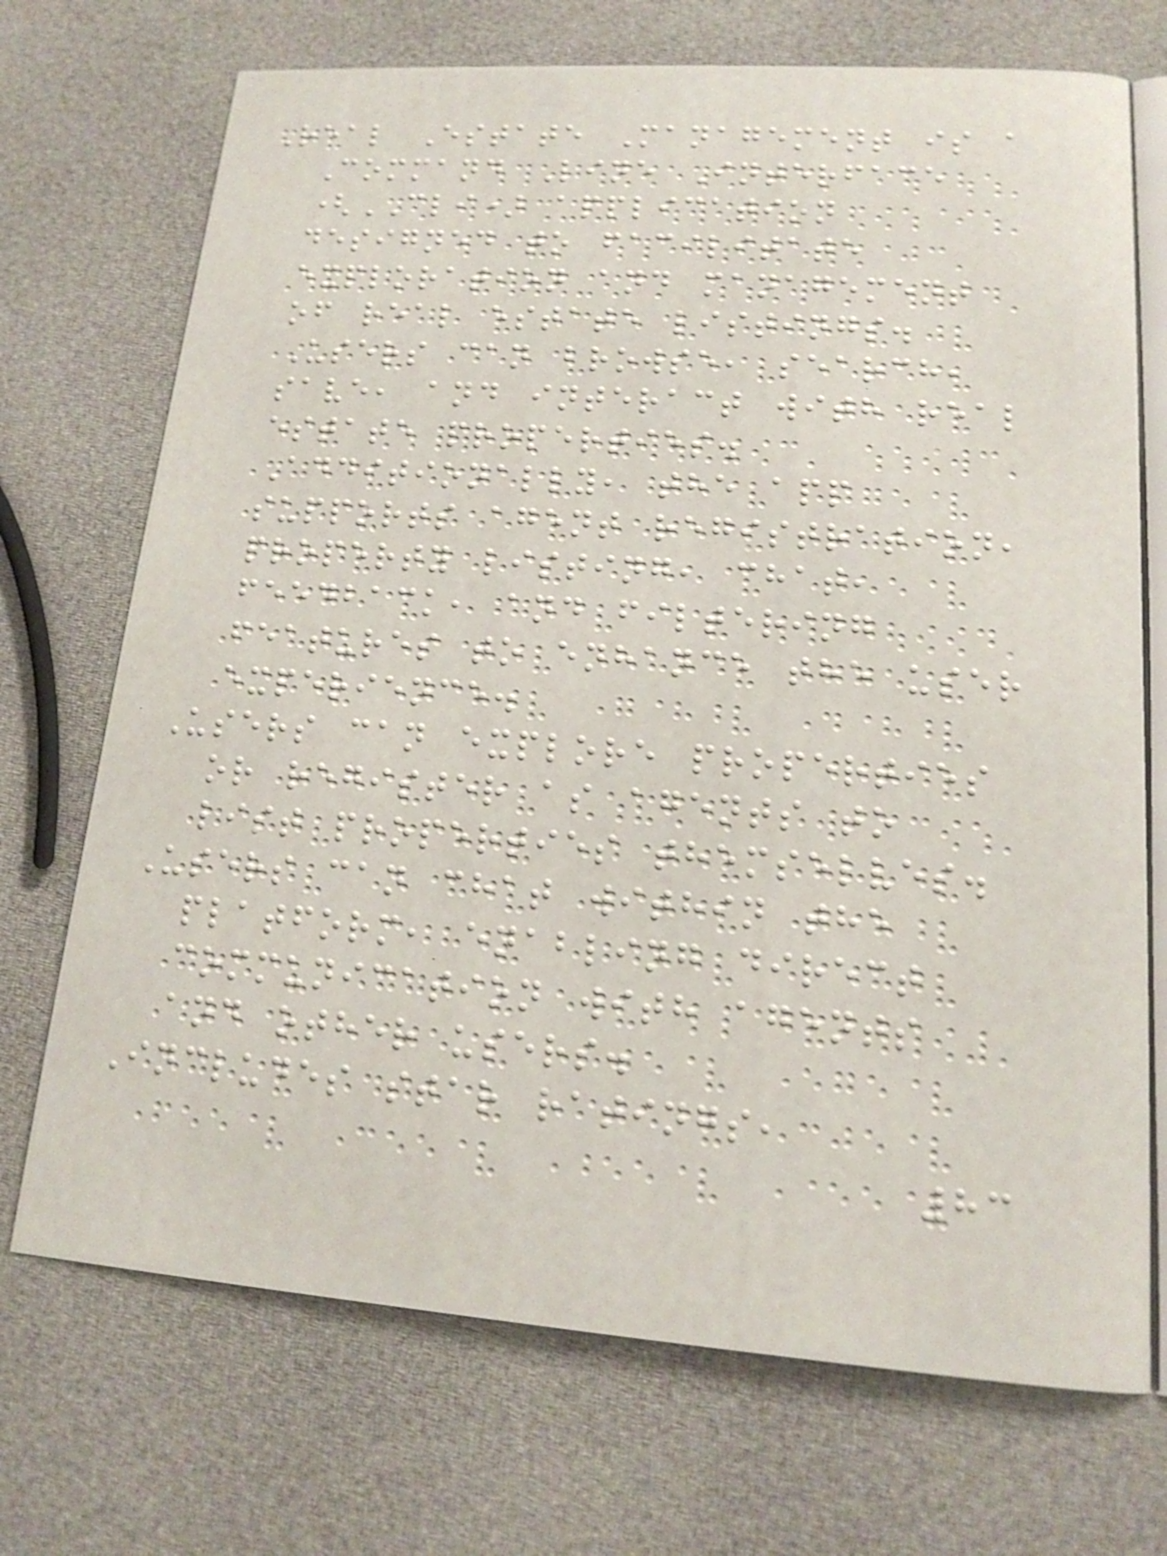Real Estate Management is a
Command Line Interface
(CLI) application
designed to facilitate
exploration and management
of real estate listings.
Users can browse, search,
save, and interact with real
estate properties.
Additionally, the app
supports agent registration,
property listing, chat,
feedback, and filtering
features to enhance the user
experience.
Users can explore properties
or register as agents to
list properties themselves.
Users can chat within the
platform, enabling direct
communication with agents
and other users.
Includes star ratings,
83
